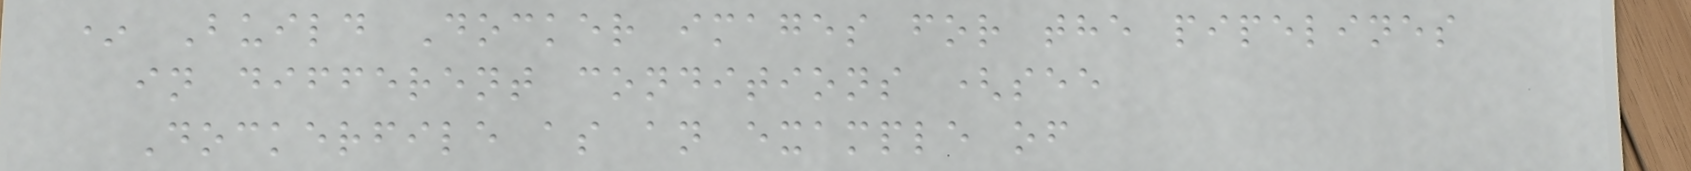* Build Docker images for the pipelines
in different conditions (see
Dockerfile as an example of
